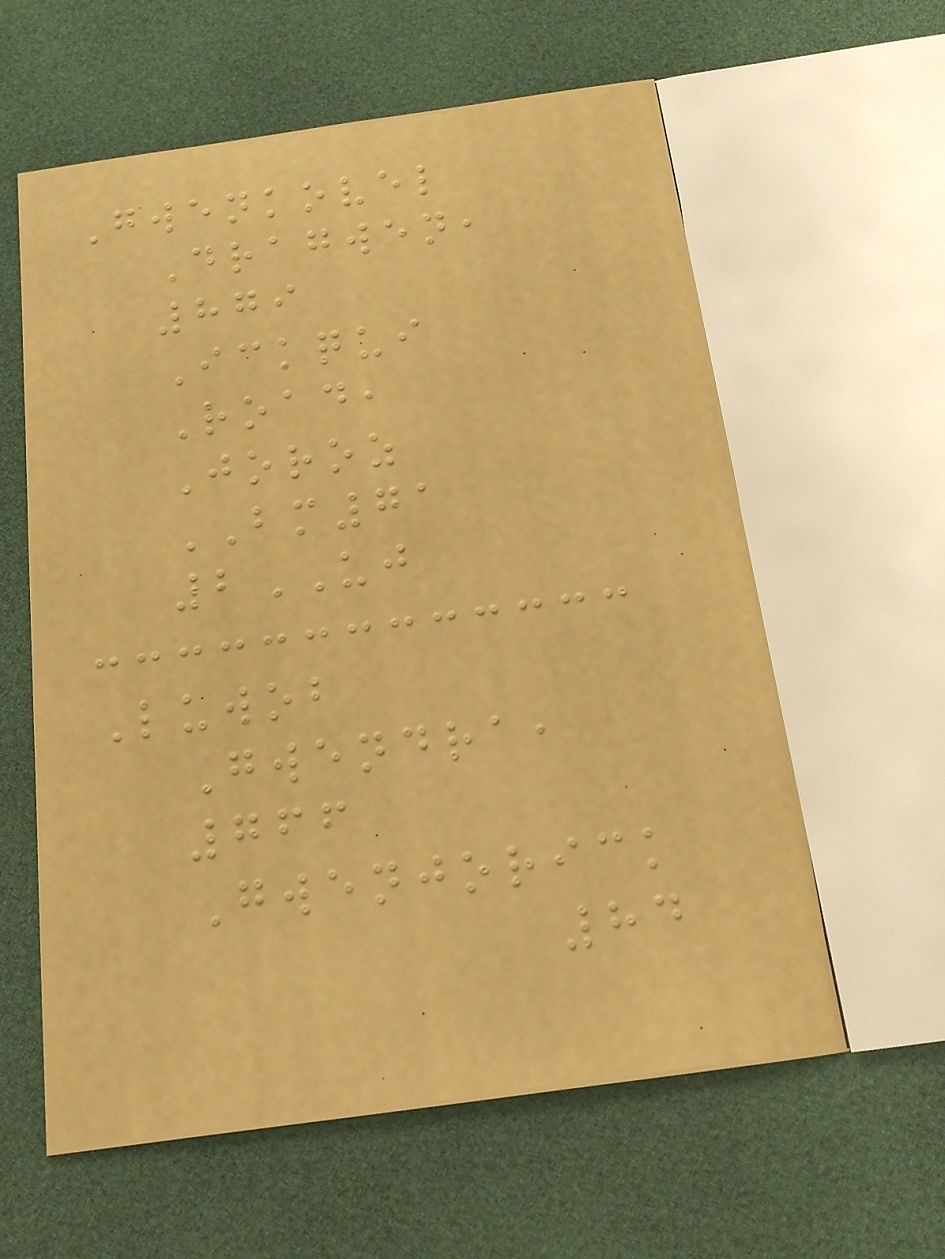Gwenkovel
Dragwen,
879
Ickqui
Road,
Joroz
BM71
2UJ
Luwob
Gwendra,
766
Gwenjorick
84
